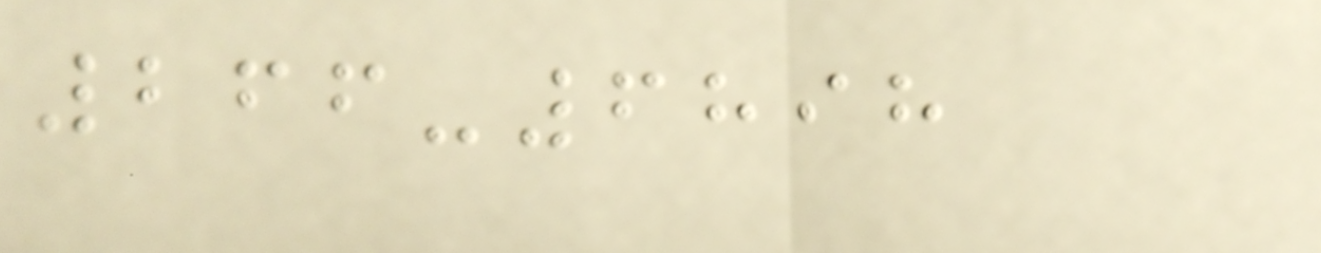266-6898
